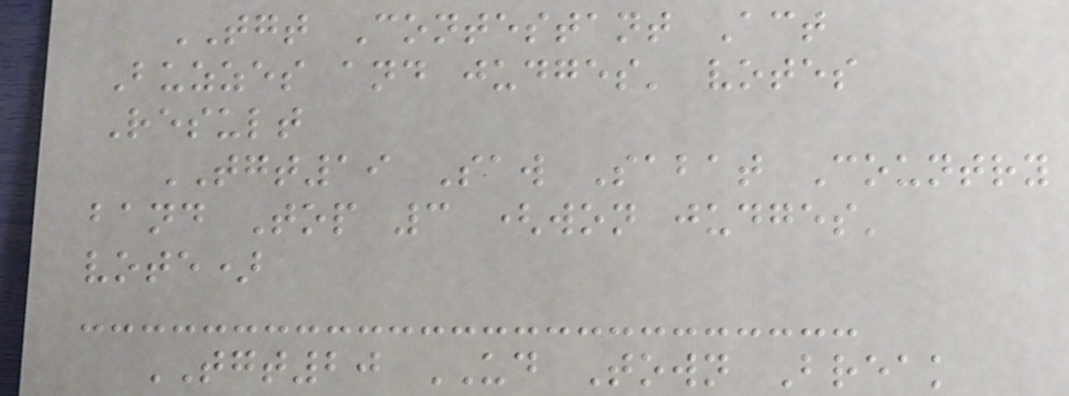TGT Contestant Act
Buzzes and judges' votes
Result
TGT19 Saw Sabat Country
band Top 3 (won judges'
vote)
TGT20 UD Town Break
